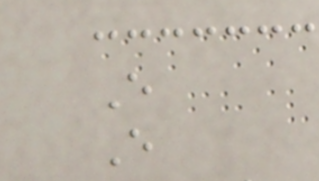E
E
